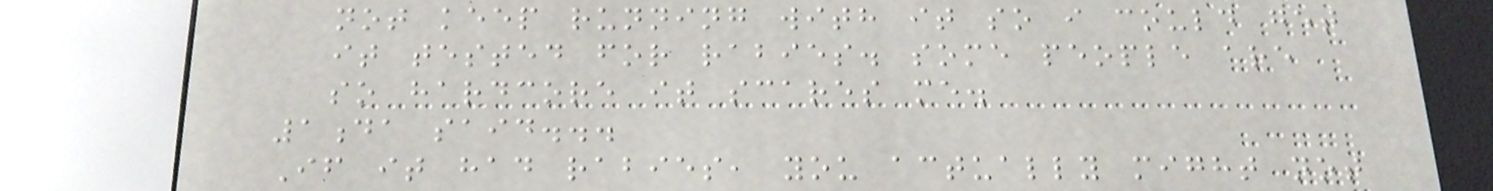not keep running with it so i could get
it tested for rabies. some people are
so hardcore it scares me.
1da said...
If it had rabies, you actually might not
